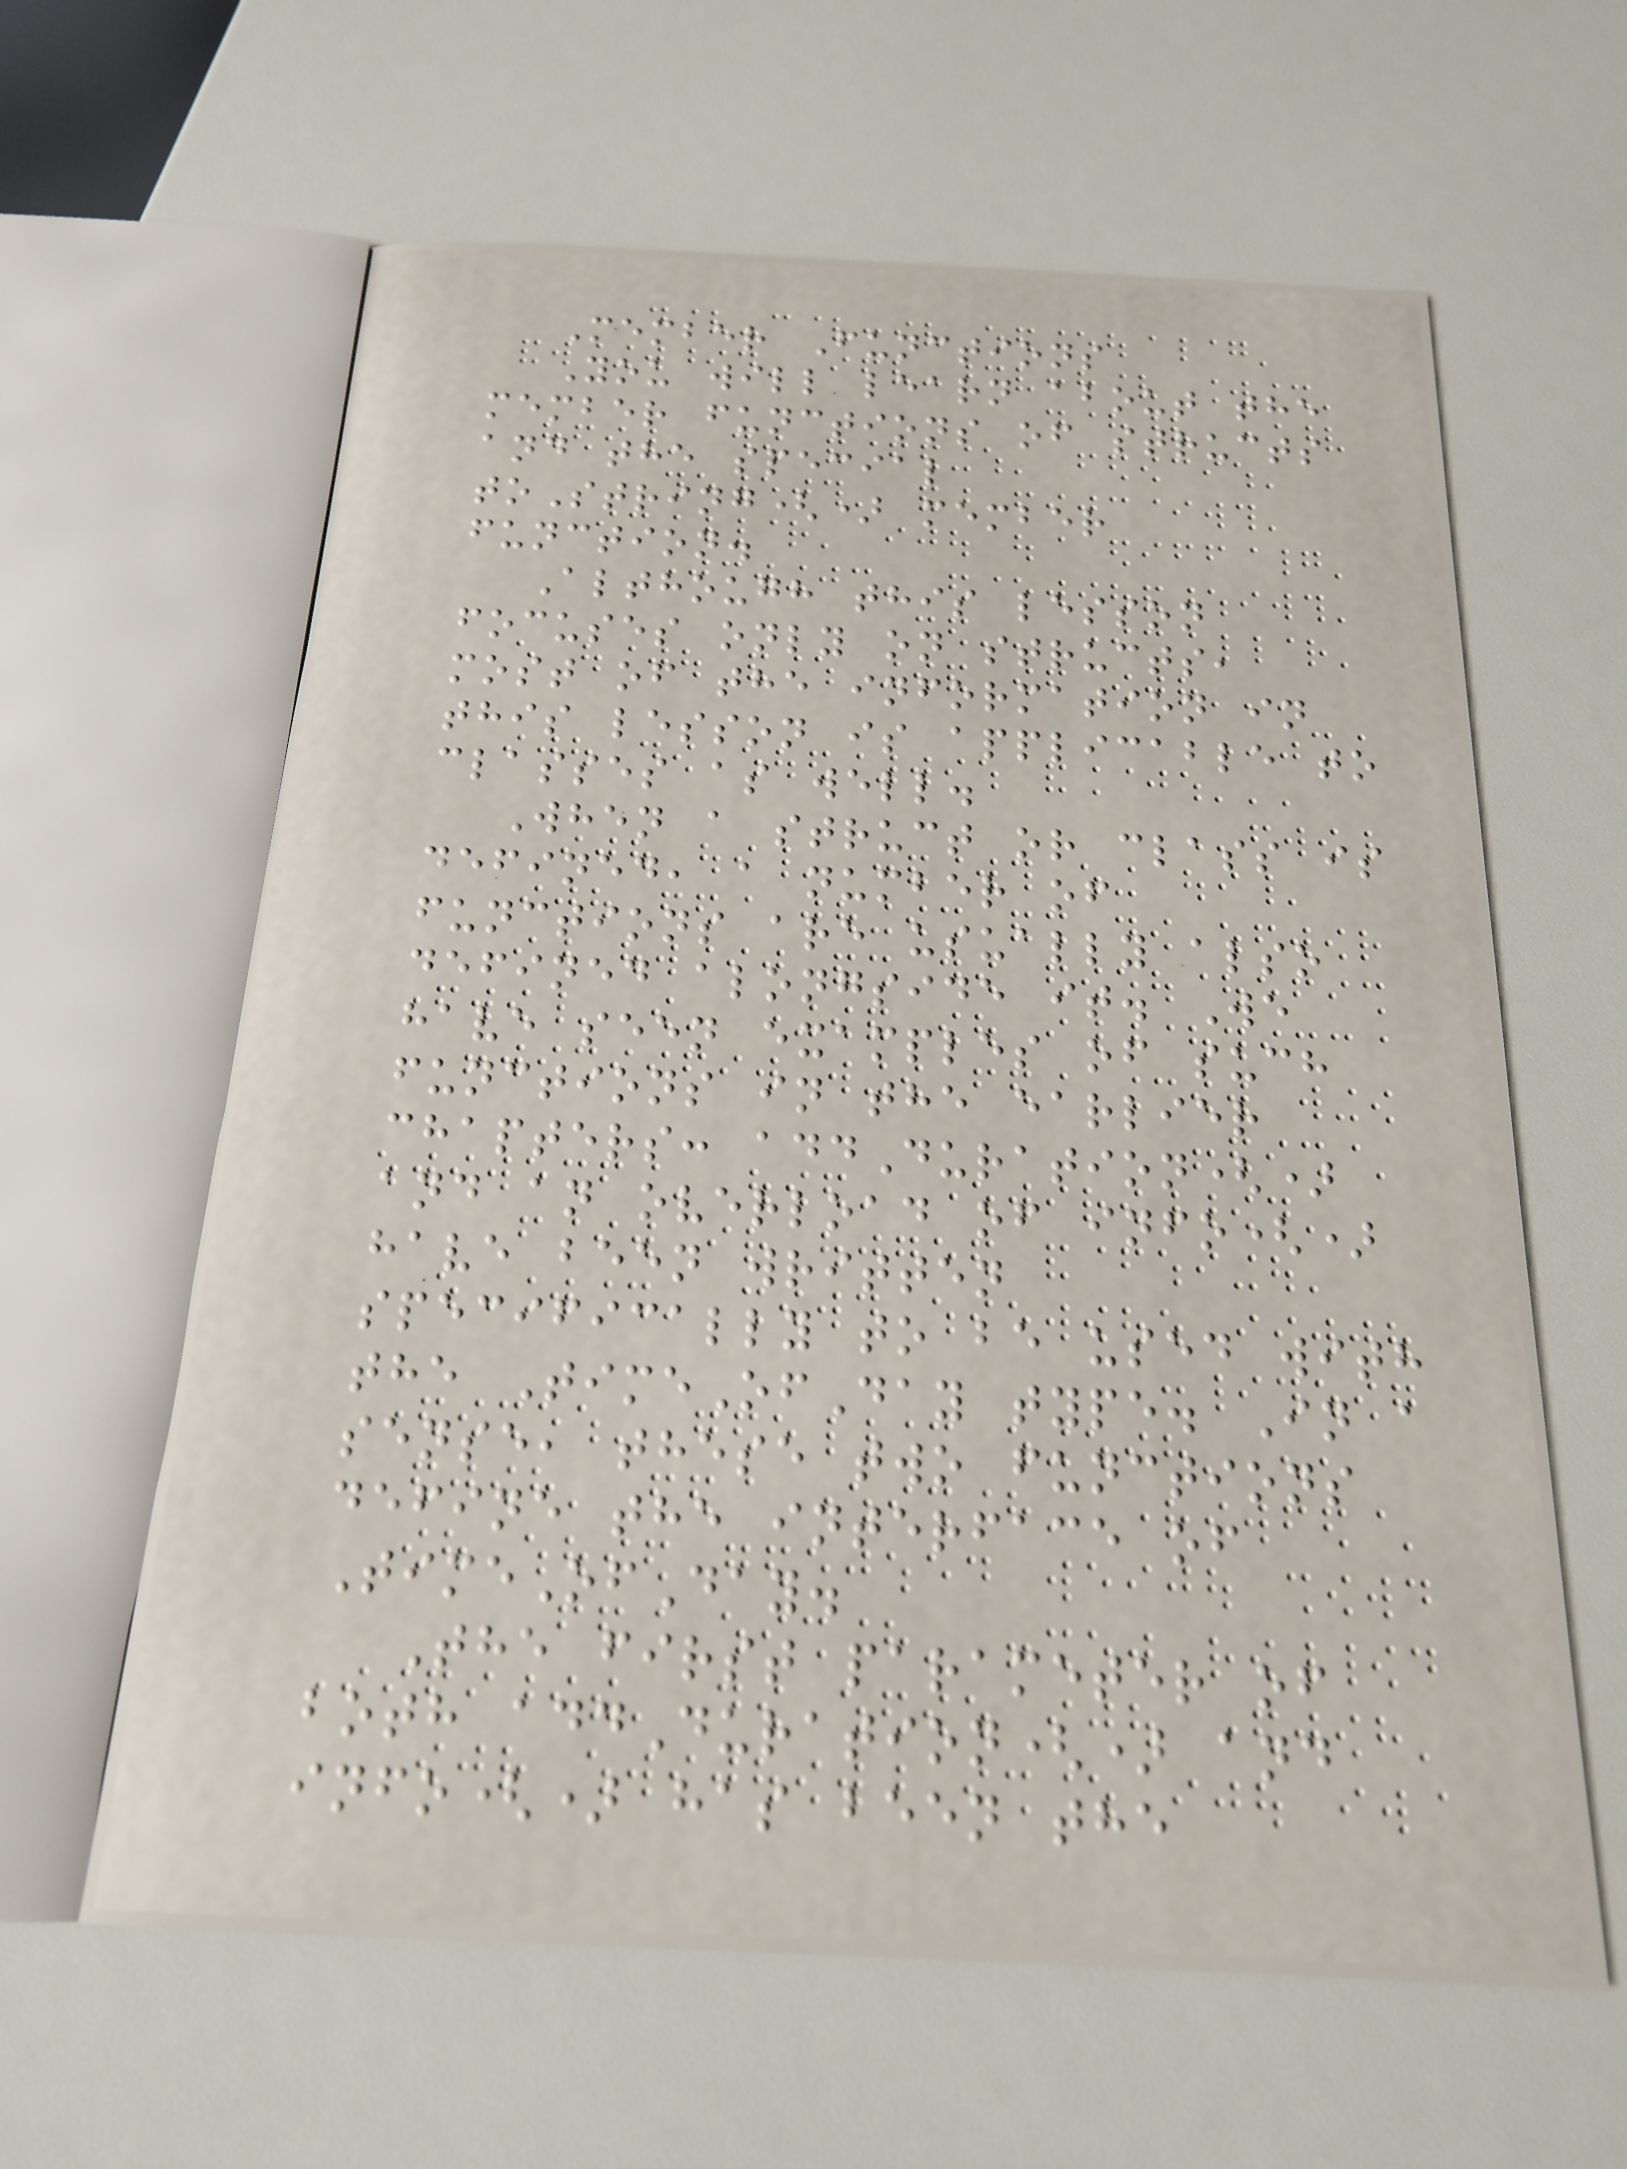Member Functions
You will learn about the
member functions of structs
and the special
toString() member
function.
Although this lesson
focuses only on structs,
most of the information in
this lesson is applicable to
classes as well.
When a struct or class is
defined, a number of
functions are usually also
defined alongside it. We
have seen examples of such
functions in the earlier
chapters: addDuration()
and an overload of info()
have been written
specifically to be used with
the TimeOfDay type. In a
sense, these two functions
define the interface of
TimeOfDay.
The first parameter of
both addDuration() and
info() has been the
